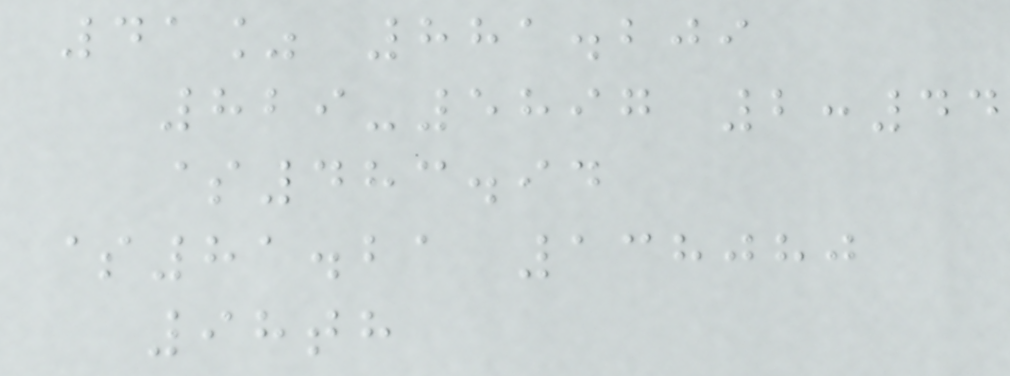41% 881.209
829-5897 2:44
$483.94
$81.21 138080
98th
